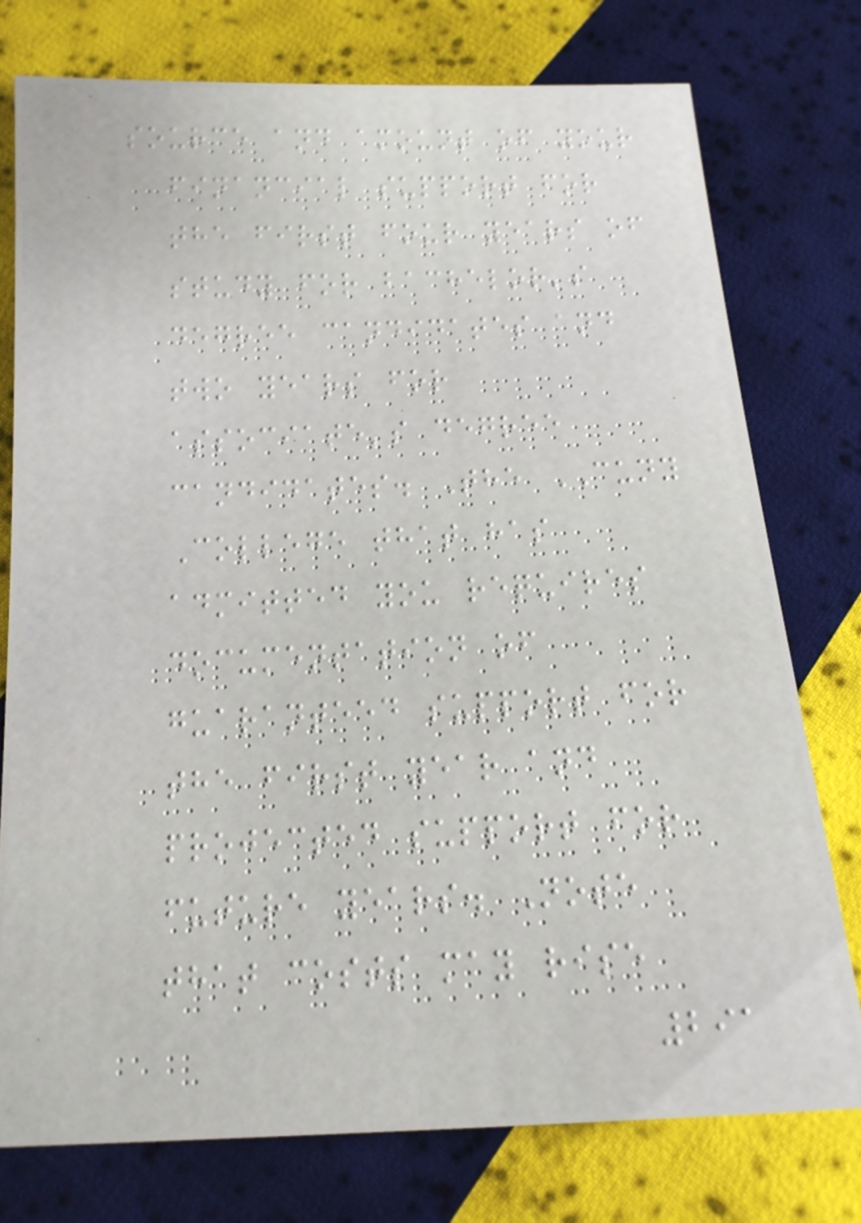source and amount of your
financial support for
the first four years of
study for bachelor's
degree candidates and
two years for
associate's degree
candidates. The CUNY
College that has
admitted you requires
documentation of
guaranteed support for
the first year and
projected support for
future years. Note
that costs may rise
291
